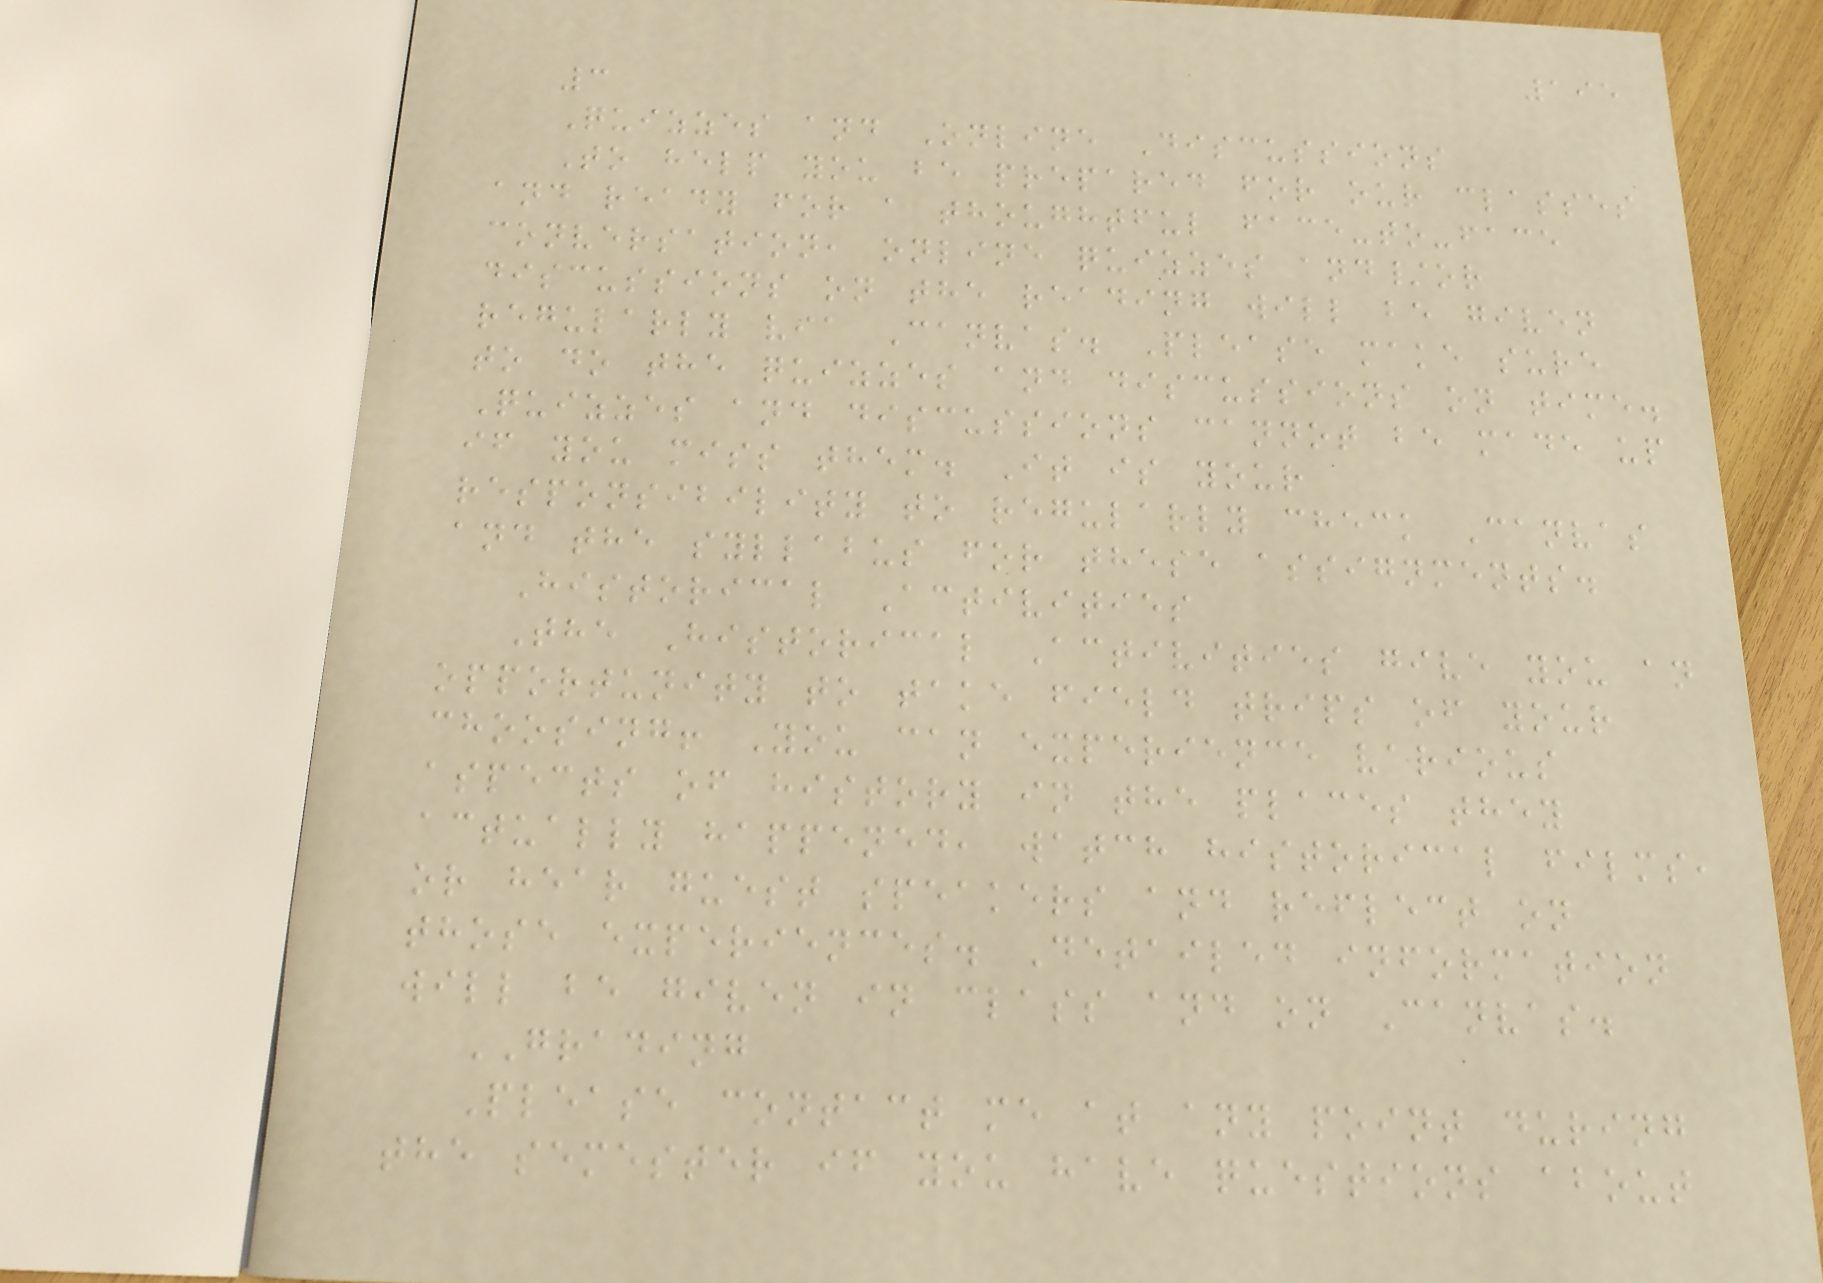195
3
Quizzes and Online Discussions
To help you be prepared for our classes
and ready for a thoughtful face-to-face
conversation, online quizzes and/or
discussions on the reading will be given
regularly via Canvas. Please make sure
to do the quizzes and discussions on time.
Quizzes and discussions cannot be made up
if you miss them. It is your
responsibility to regularly check Canvas
and the syllabus for these assignments.
Historical Activities
The Historical Activities give you an
opportunity to take field trips of your
choosing! You can experience various
aspects of history in the places they
actually happened, watch historical films,
or hear guest speakers and reflect on
those experiences. Detailed information
will be given in class and on Canvas.
GRADING
Please contact me at any point during
the semester if you have questions about
